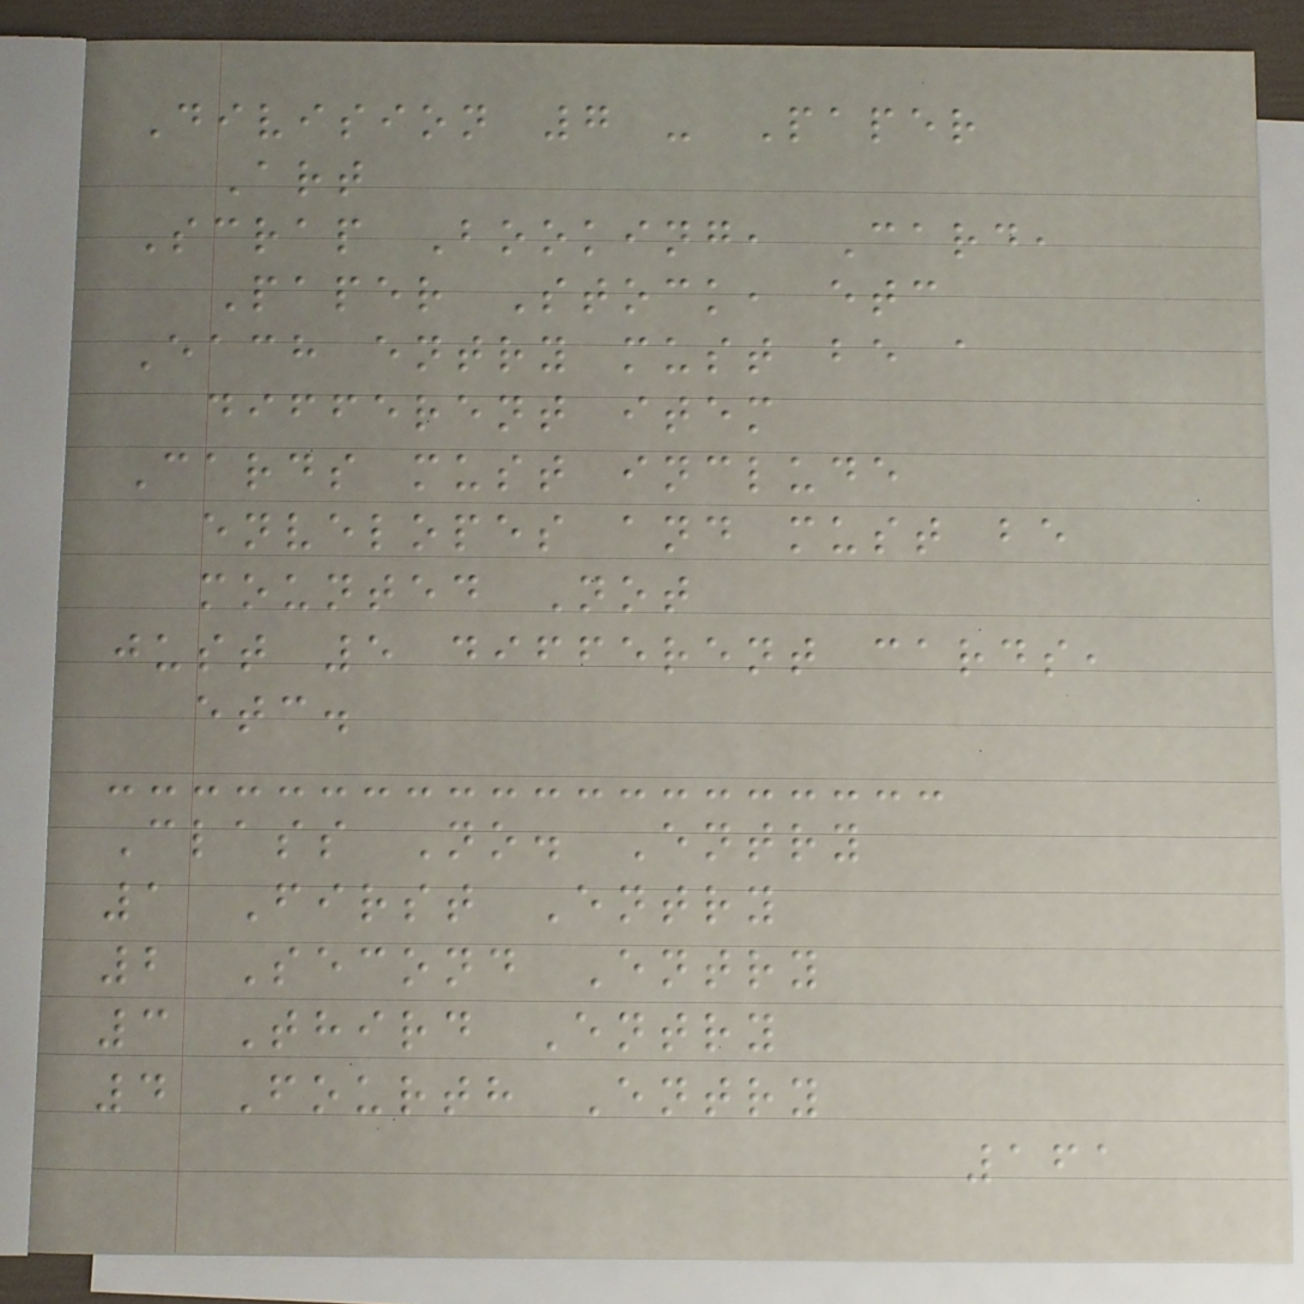Division 7 - Paper
Art
Scrap Booking, Card,
Paper Stock, etc
Each entry must be a
different item
Cards must include
envelopes and must be
mounted Not
just 5 different cards,
etc.
Class No. Entry
1 First Entry
2 Second Entry
3 Third Entry
4 Fourth Entry
161
